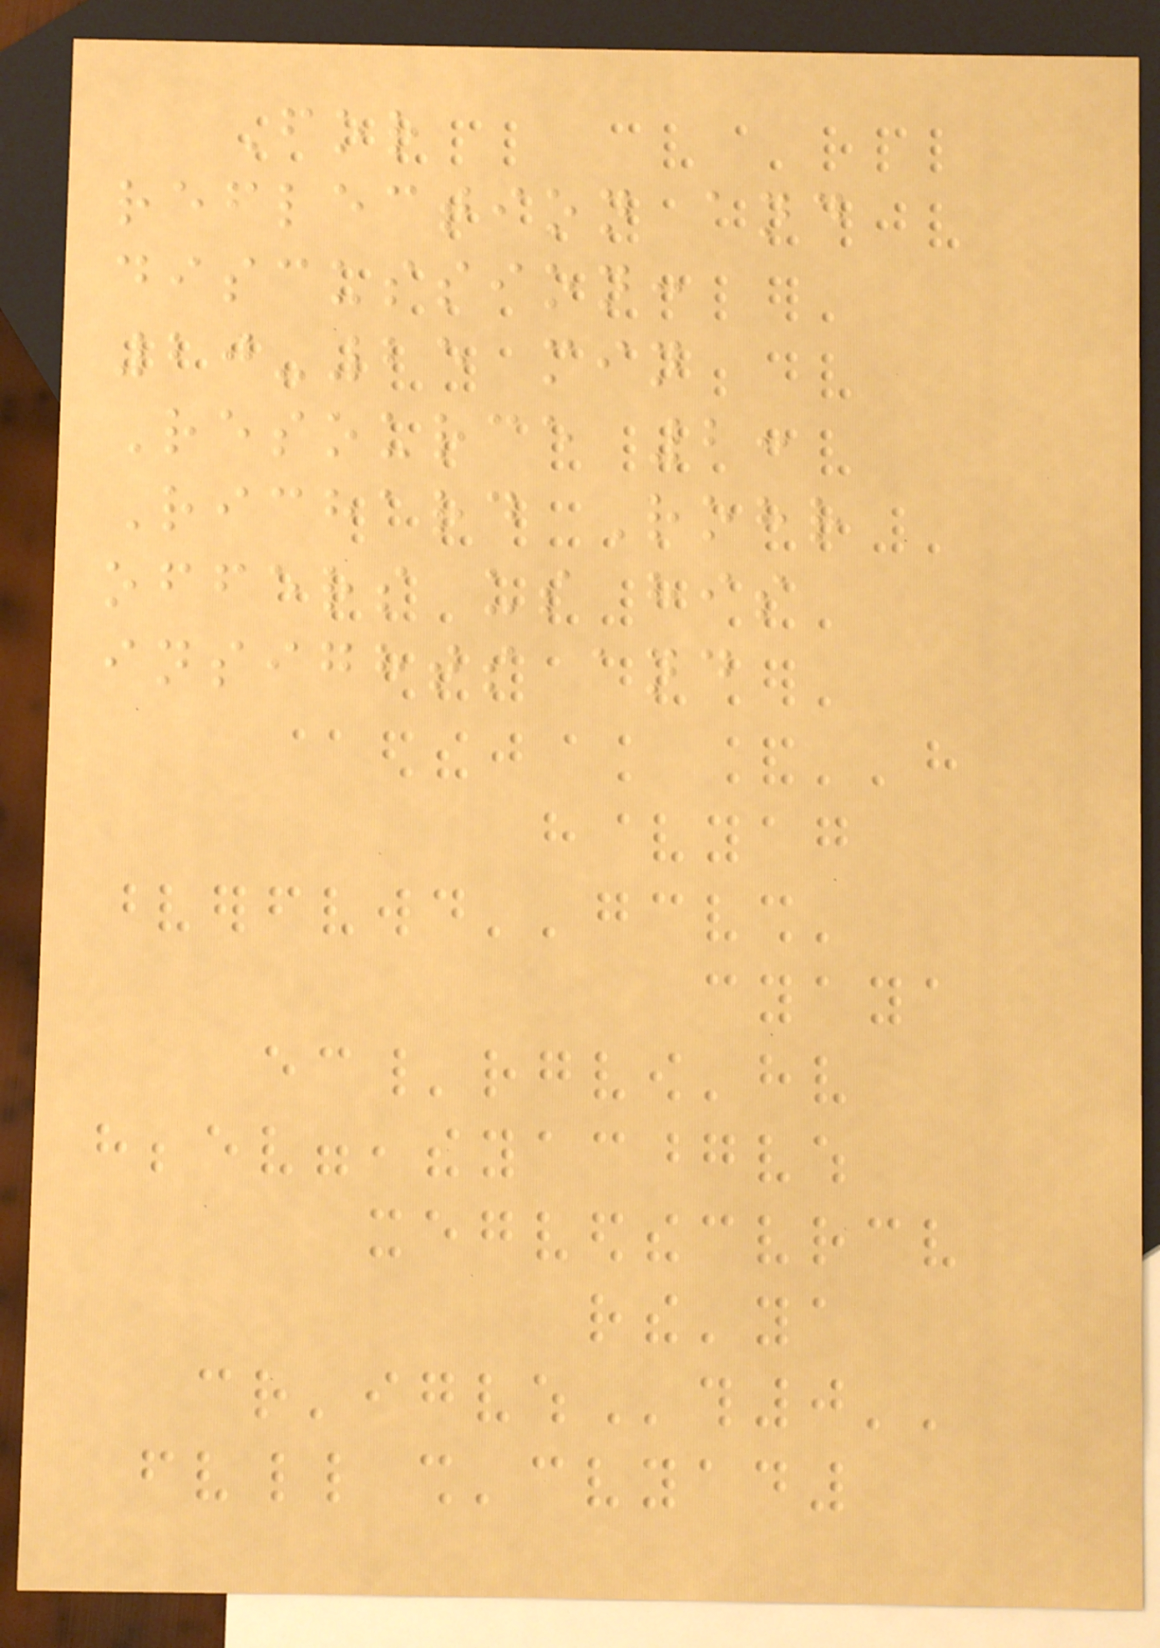For
reflection and
discussion:
20-25 min
Resource 2:
Richard Rohr
offers us his
insights and
